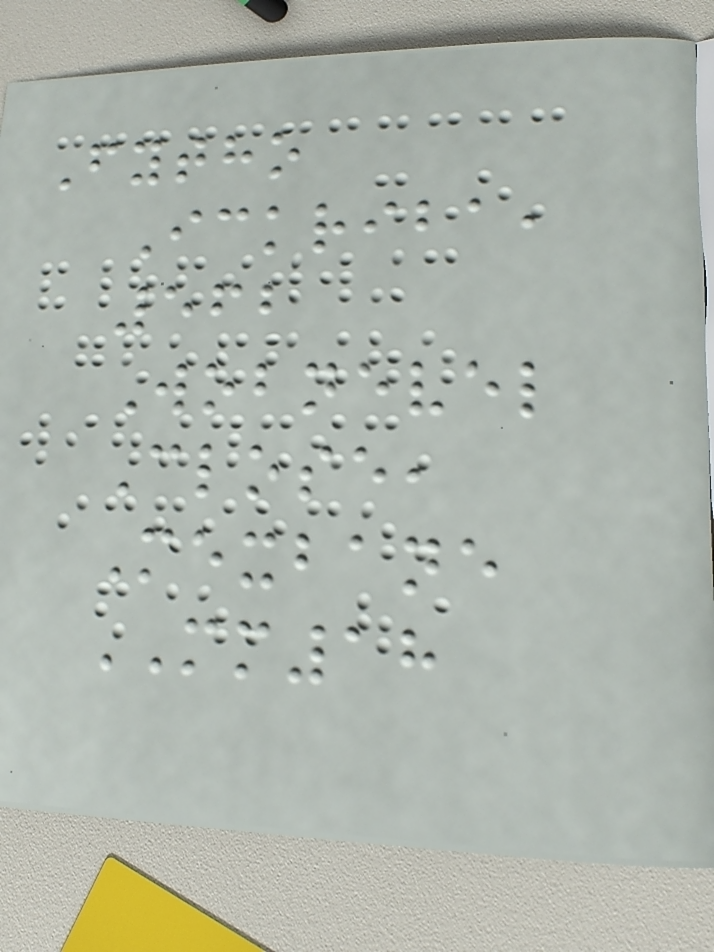Fytho
Ickriba,
562
Wobnevel
Close,
Mexbane
MM18
